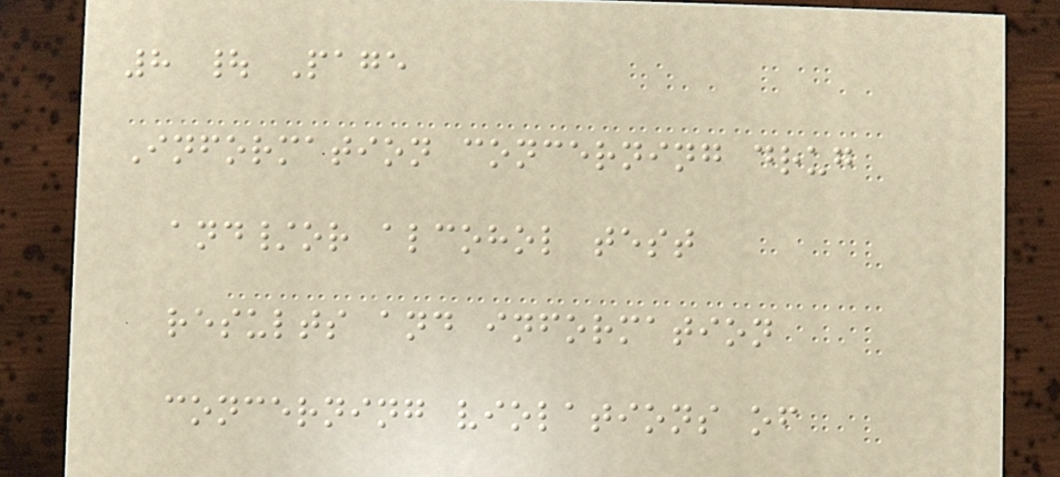8 | Page
Information concerning drug
and/or alcohol test
results and information
concerning violations of
